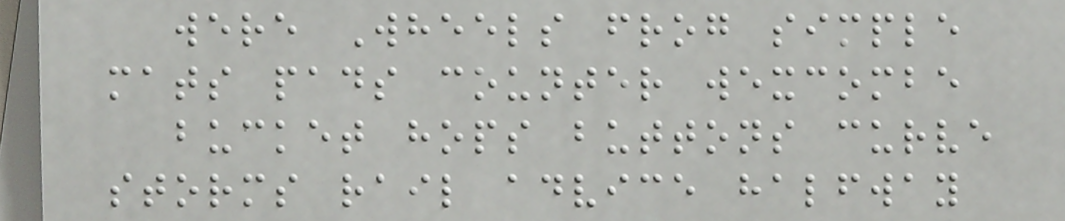were Wheels frog simple
mats pads counter wexcombe
bucket hops buttons curve
storms rail advice halfway
